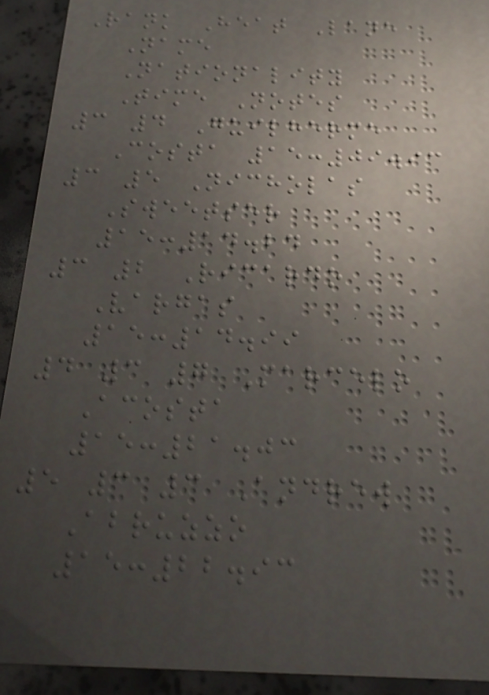Rank Heat Lane
Name
Nationality
Time Notes
3 4 Guilherme
Costa 15:09.93
3 5 Nicholas
Sweetser
15:14.24
3 2 Ricardo
Vargas
15:14.99
4 3 7 Marcelo
Acosta
15:21.03
5 3 3 Andrew
Abruzzo
15:22.93
